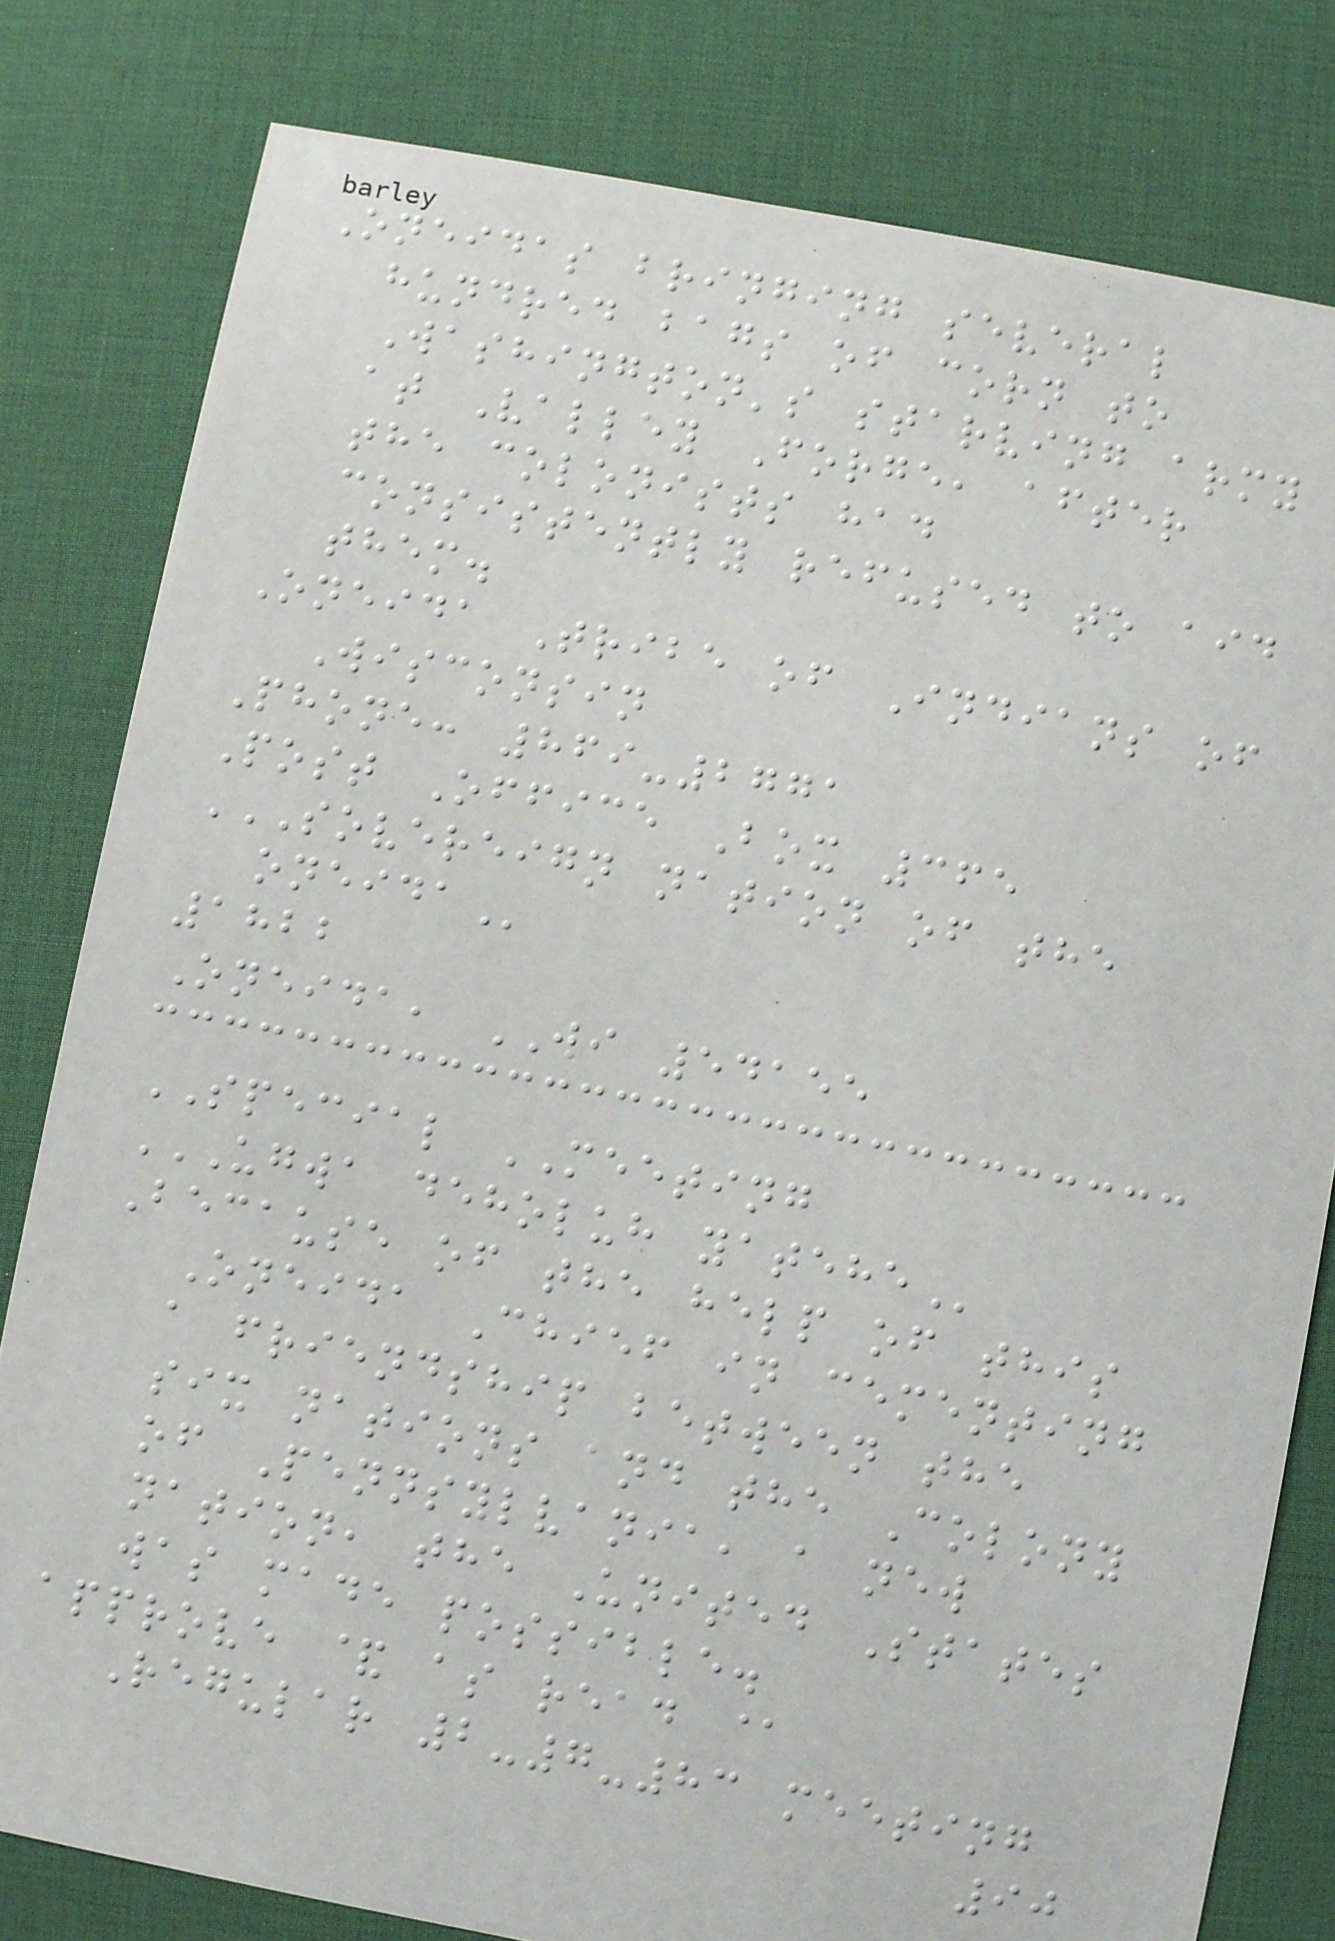Oneidas bringing several
hundred bags of corn to
Washington's starving army
at Valley Forge, after
the colonists had
consistently refused to aid
them.
Oneida Tribe of Indians of
Wisconsin
Phone: 869-2771
Post Office Box 365
SOVEREIGN NATION OF THE
ONEIDA
1822
Oneida, WI 54155
SPECIAL MEETING
UGWA DEHOLUH YATEHE
Because of the help of this
Oneida Chief in cementing
a friendship between the
six nations and the Colony
of Pennsylvania, a new
nation, the United States
was made possible.
approve & as read @
Regular 2-7-83 meeting
90
